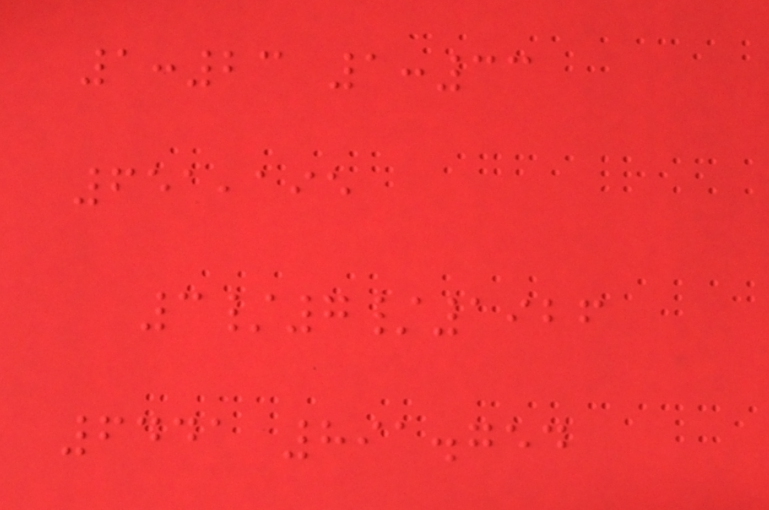1:23 1:33
651,195
3/7/1926
6441 891.754
